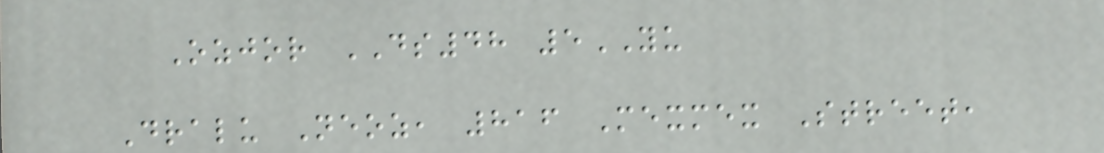Ozjor DS48 5YU
Dralu Neoz, 816 Mexmex Street,
